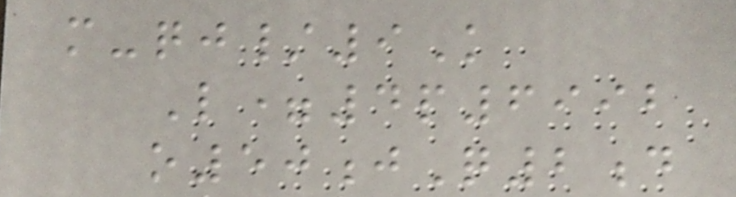m-qj/9K
L=4p6992
o50jQ2d
